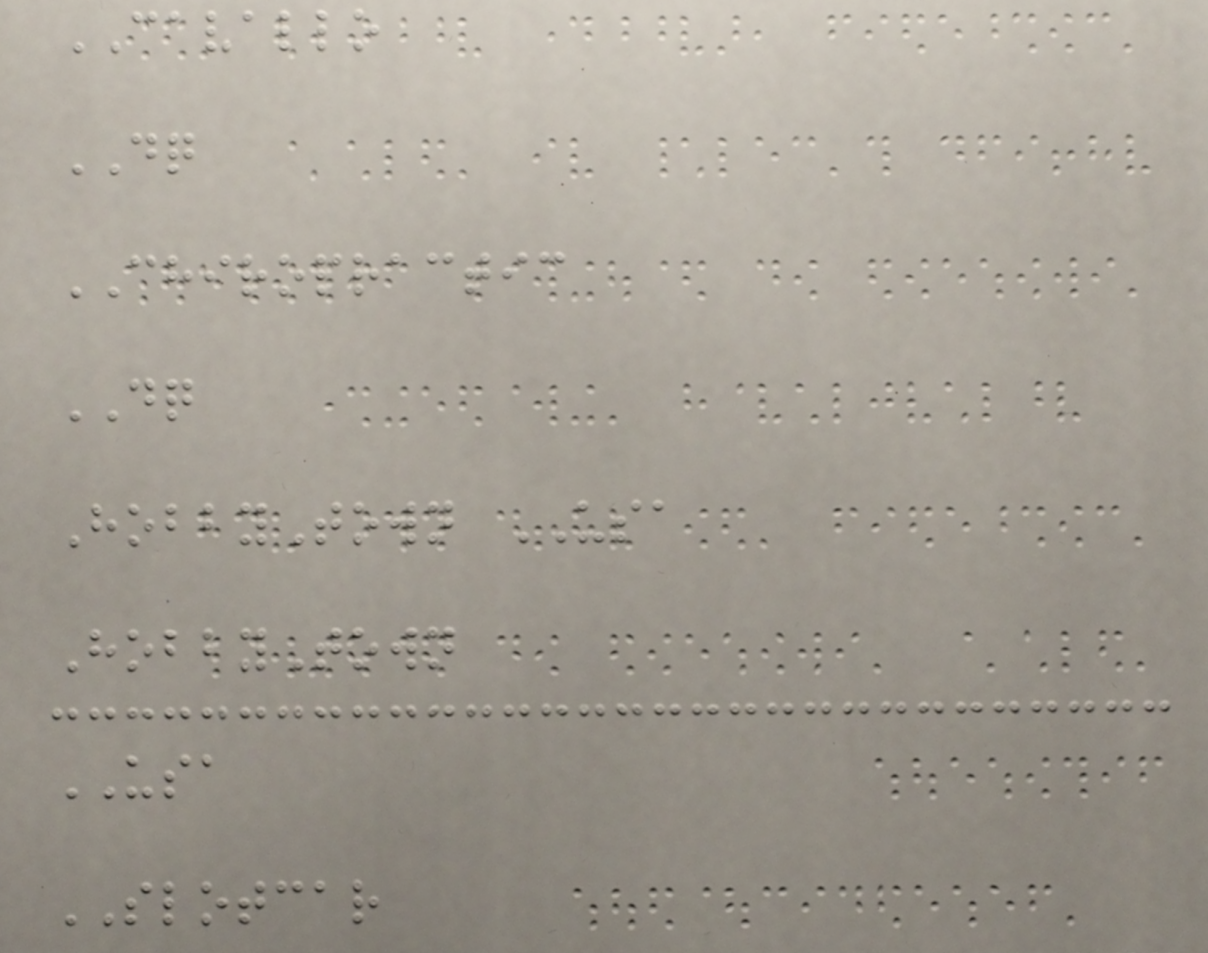CAVALLO
DQ
CHIROPRACTIC
DQ
HobbyTown USA
HobbyTown
USA
SLOTCAR
